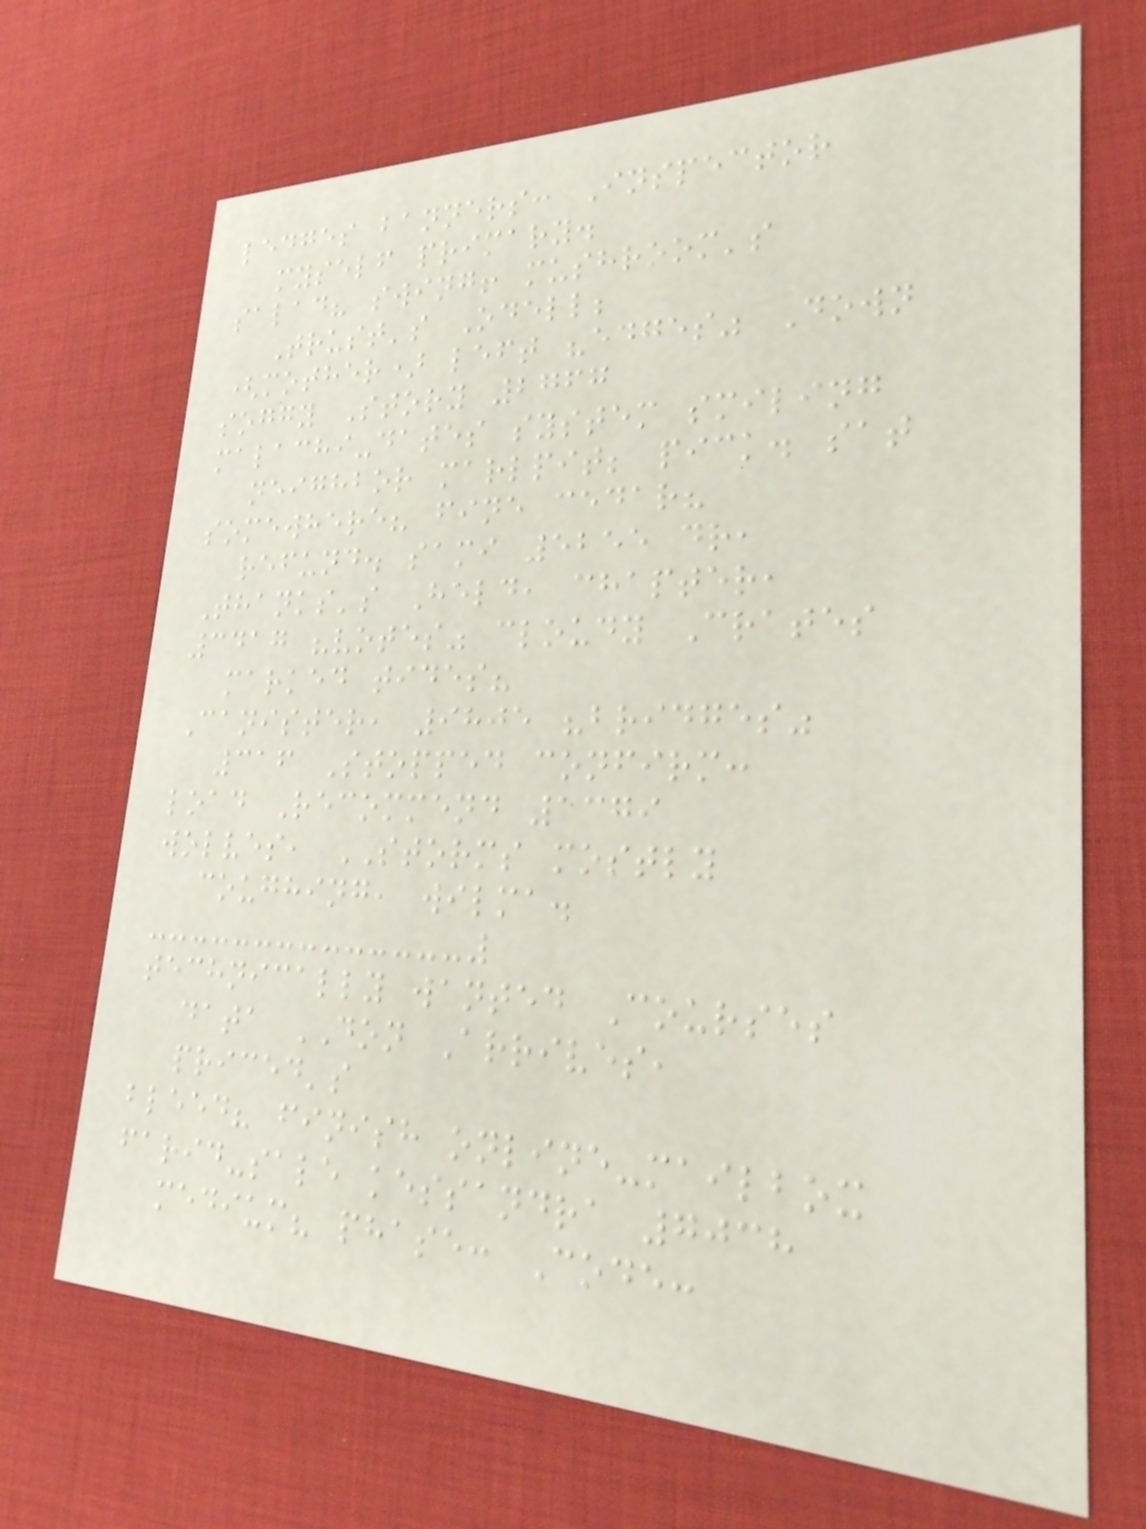ledges banners: Inspector
myself primary.
salad? swing! mushroom's
Trust's Odell;
(mother) left "edges" Down
soggy Story 2767
malachi-dates system smiling
neighbor marlpit; pick. sat
somewhere? fine cedar?
refund. sami 5255 dr,
Thanks's Held, chapter,
3417 "votes" cloudy Crates
marked tides?
Canister, 9805 "bridges"
316 Stopped confirm:
load Recommend 1379
wolves, STORMS mostly
coughing, wilma.
technically wanted Courses
data DON Arrives,
priced's
bleed? finish online-mailbox
farid-sale kessandra 7038
medium? phase: Code:
